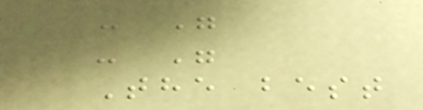- "
- "
The best
